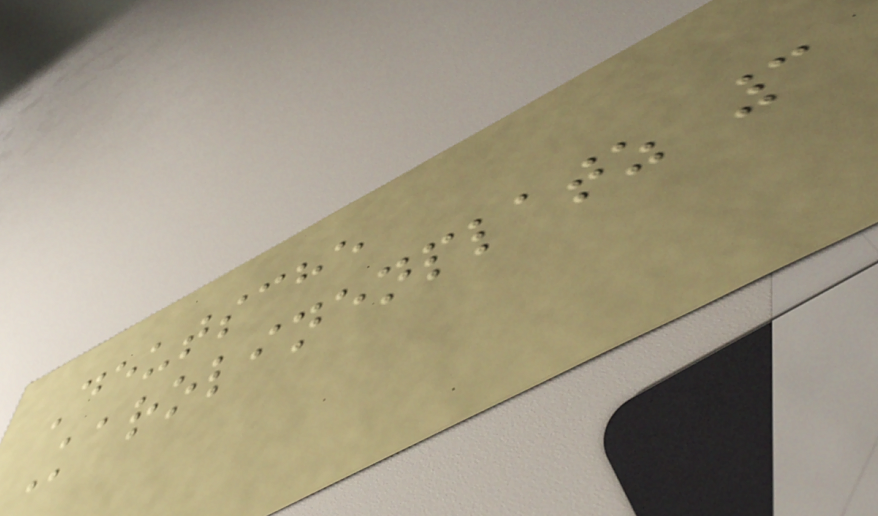Deutsche
Karolinenplatz 3
